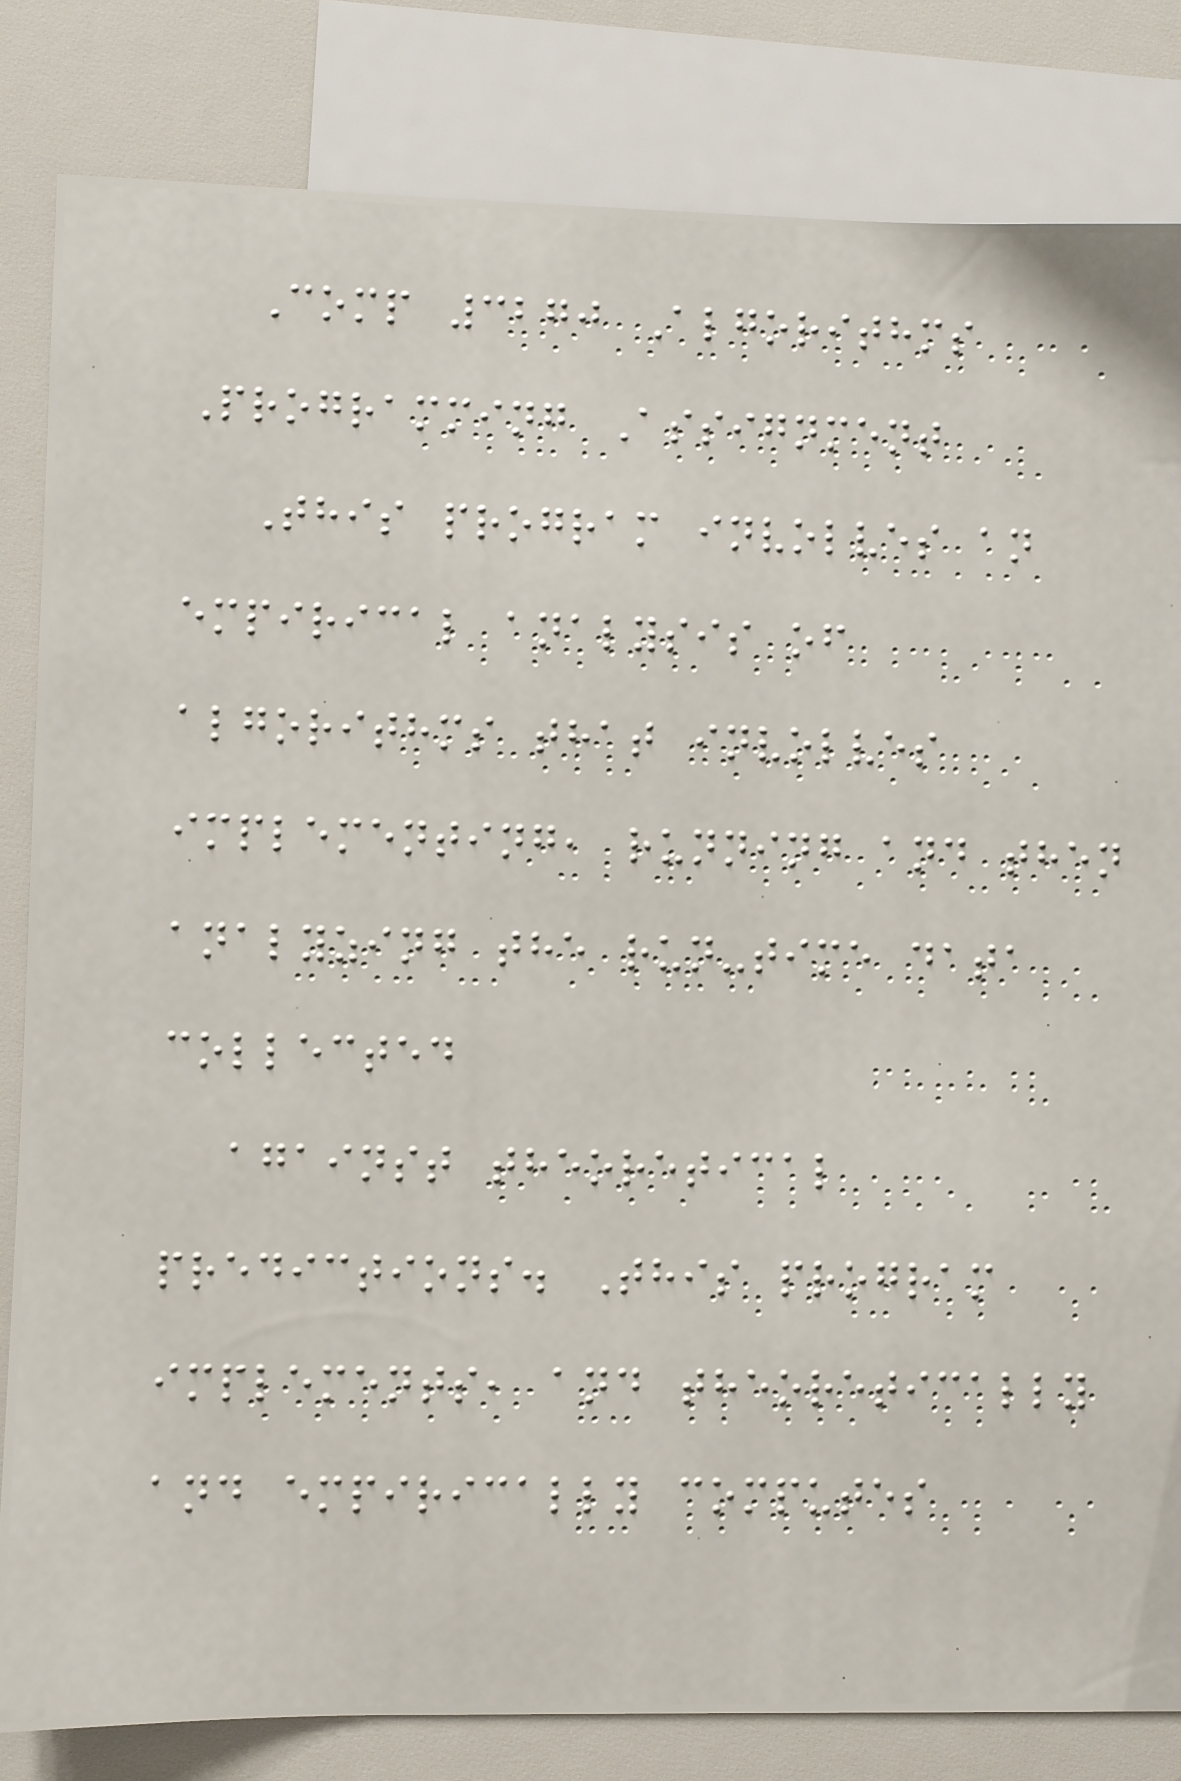Comp 3270 Algorithms
Programming Assignment
This program involves an
empirical analysis of
algorithms that involves
implementing, running and then
analyzing the run-time data
collected
against theoretical
predictions. This program
implements, and theoretically
and empirically computes
